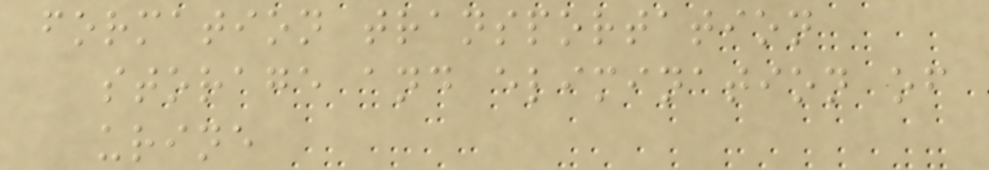formation transportation
storage and elimination of
urine
